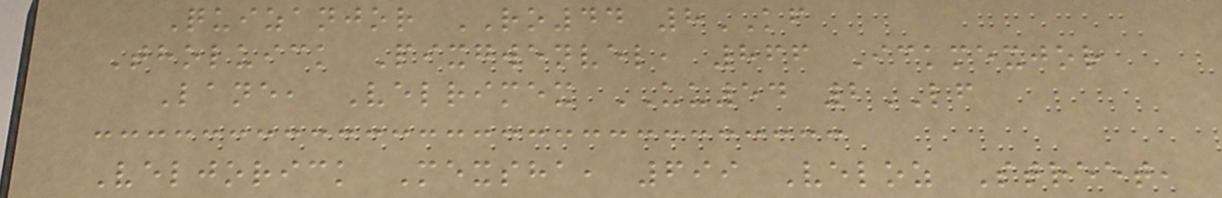Quizanjor RO44 8KF
Tholuick Pixgwenvel, 866 Ickmexjor
Lane, Velrimex UU54 2LF
Veljorick Mexsha, 699 Veloz Street,
